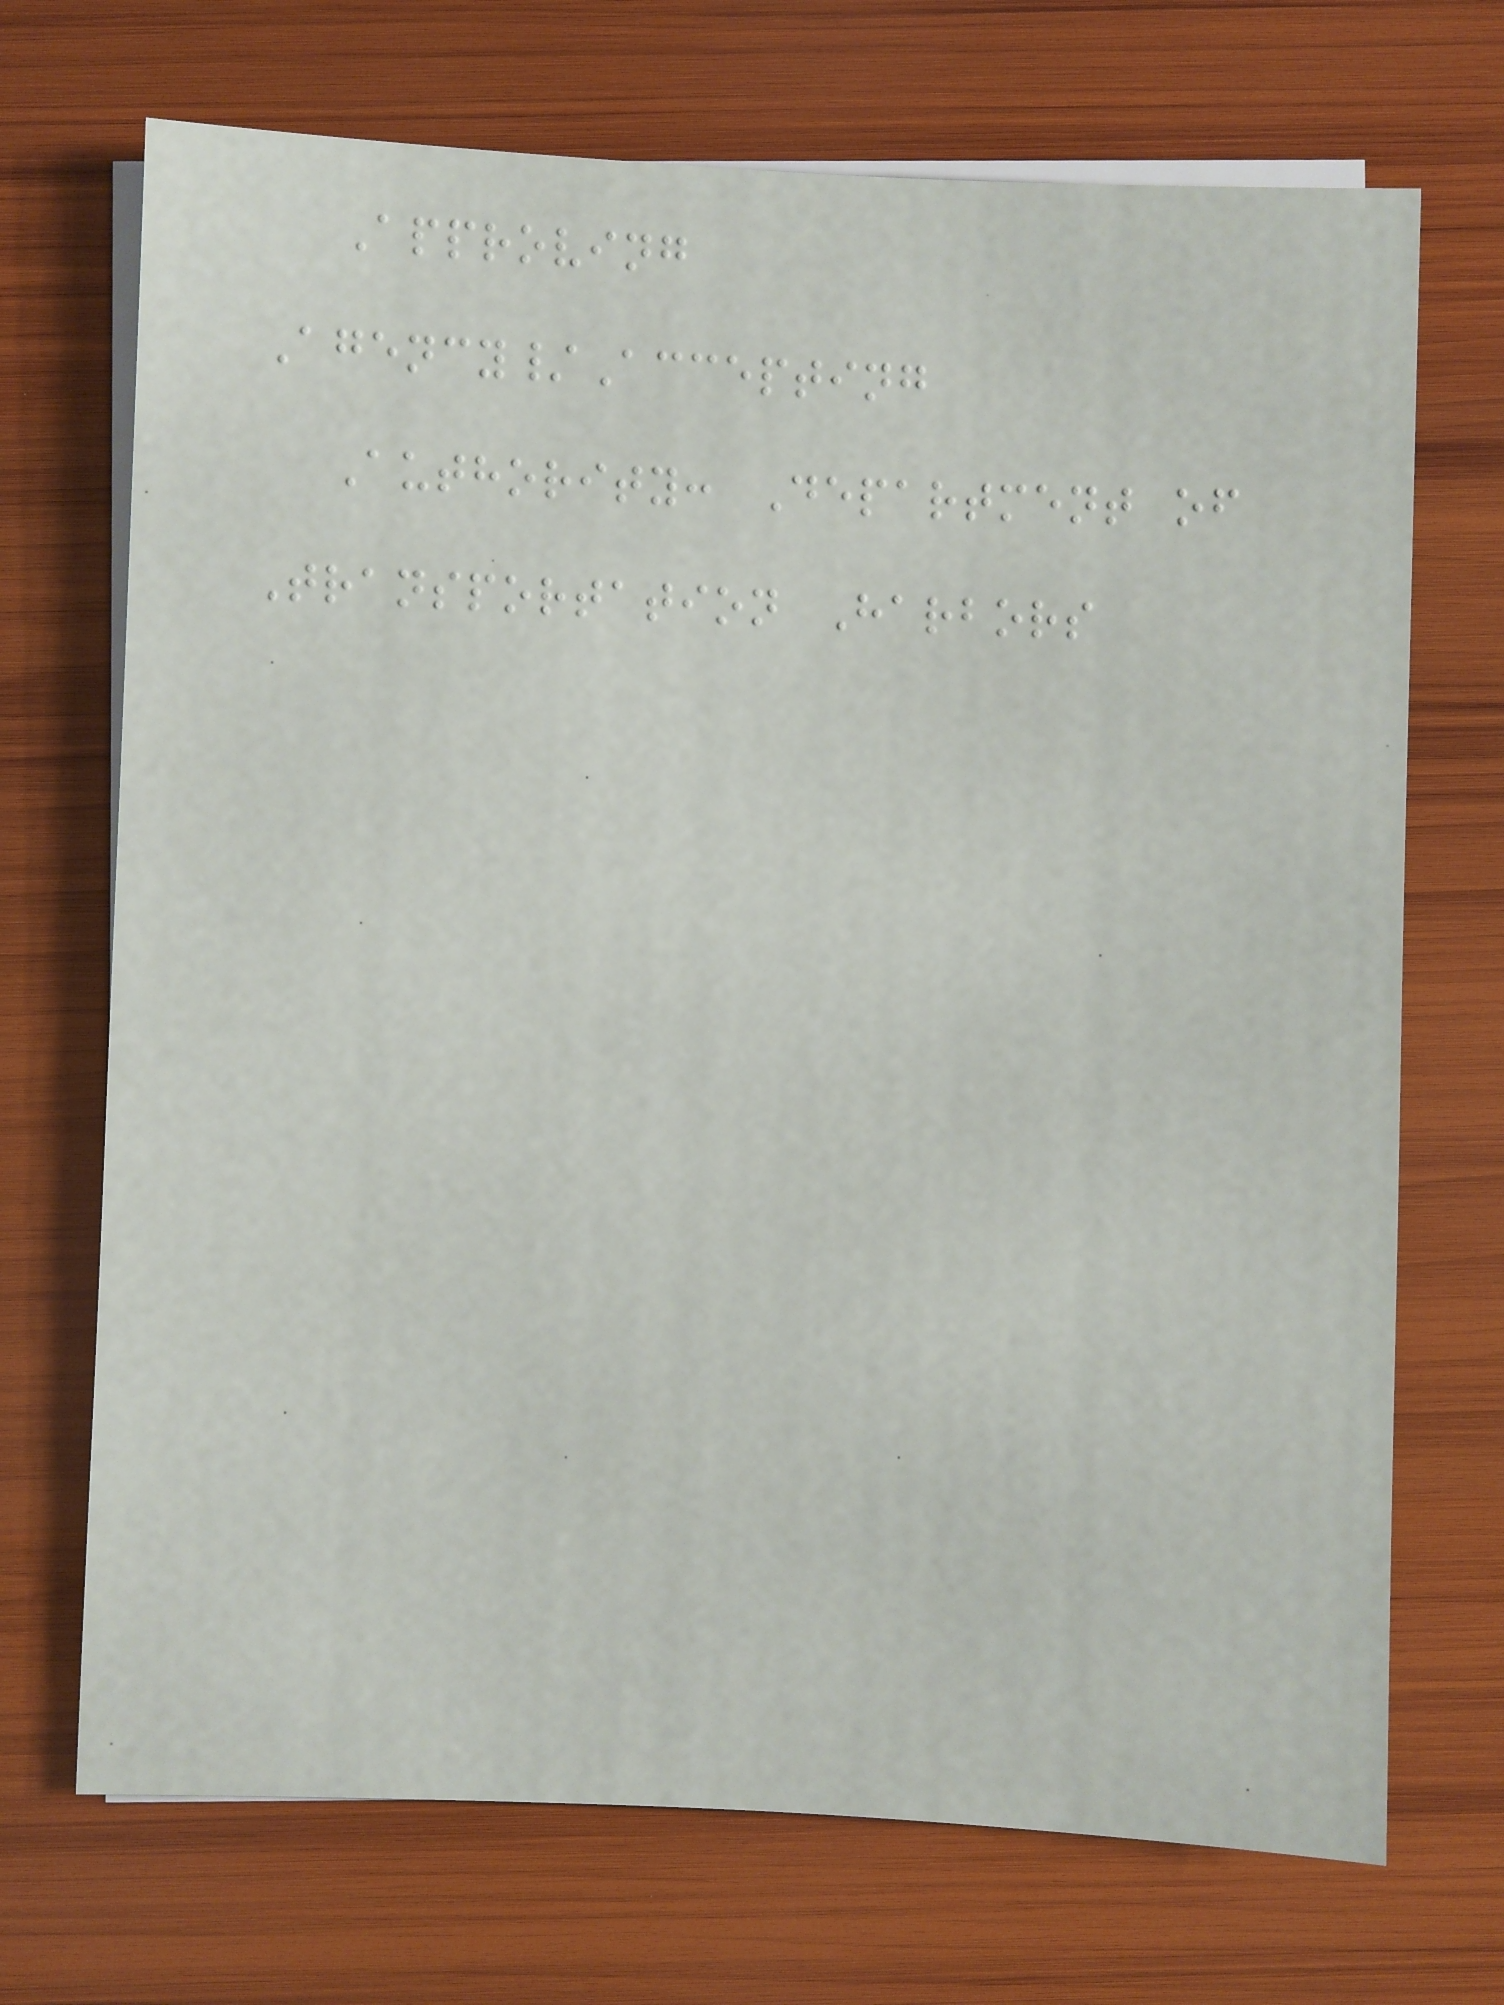Approving
Agency/Accepting
Authority: Department of
Transportation Harbors
